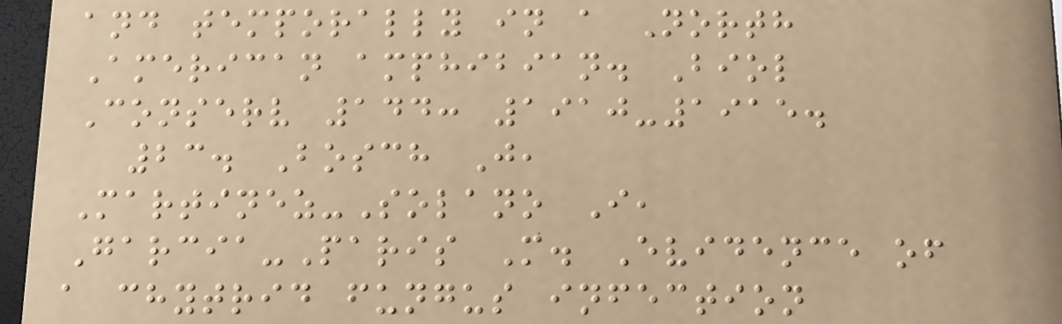and temporally in a North
American amphibian. Biol
Conserv 144: 1910-1915.
23. Bosch J,
Martinez-Solano I,
Garcia-Paris M. Evidence of
a chytrid fungus infection
